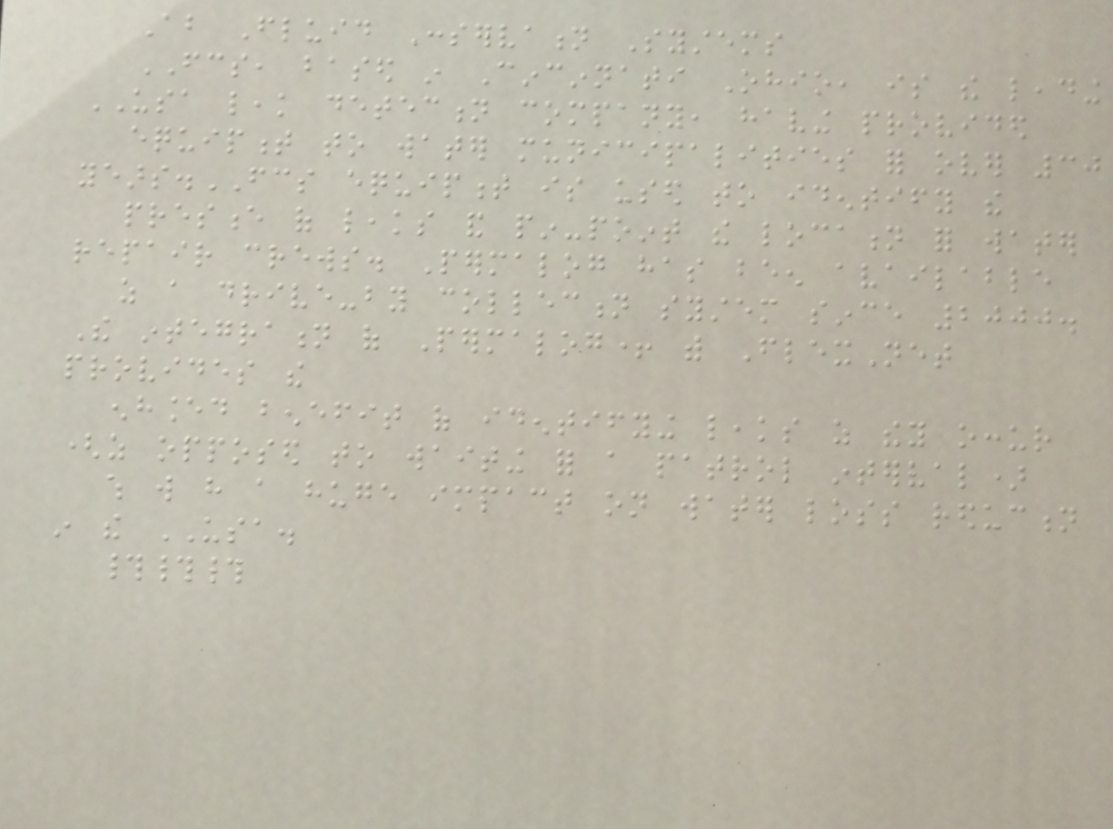About Fluid Conservation Systems
FCS, based in Cincinnati Ohio, is the leading
USA leak detection company, having provided
equipment to water municipalities for over 30
years.FCS equipment is used to identify the
presence of leaks and pin-point the location for water
repair crews. Permalog has been available
as a drive-by collection system since 2000.
The integration of Permalog+ with FlexNet
provides the
enhanced benefit of identifying leaks as they occur
(as opposed to waiting for a patrol interval)
which will have a huge impact on water loss reduction
in the USA.
###
